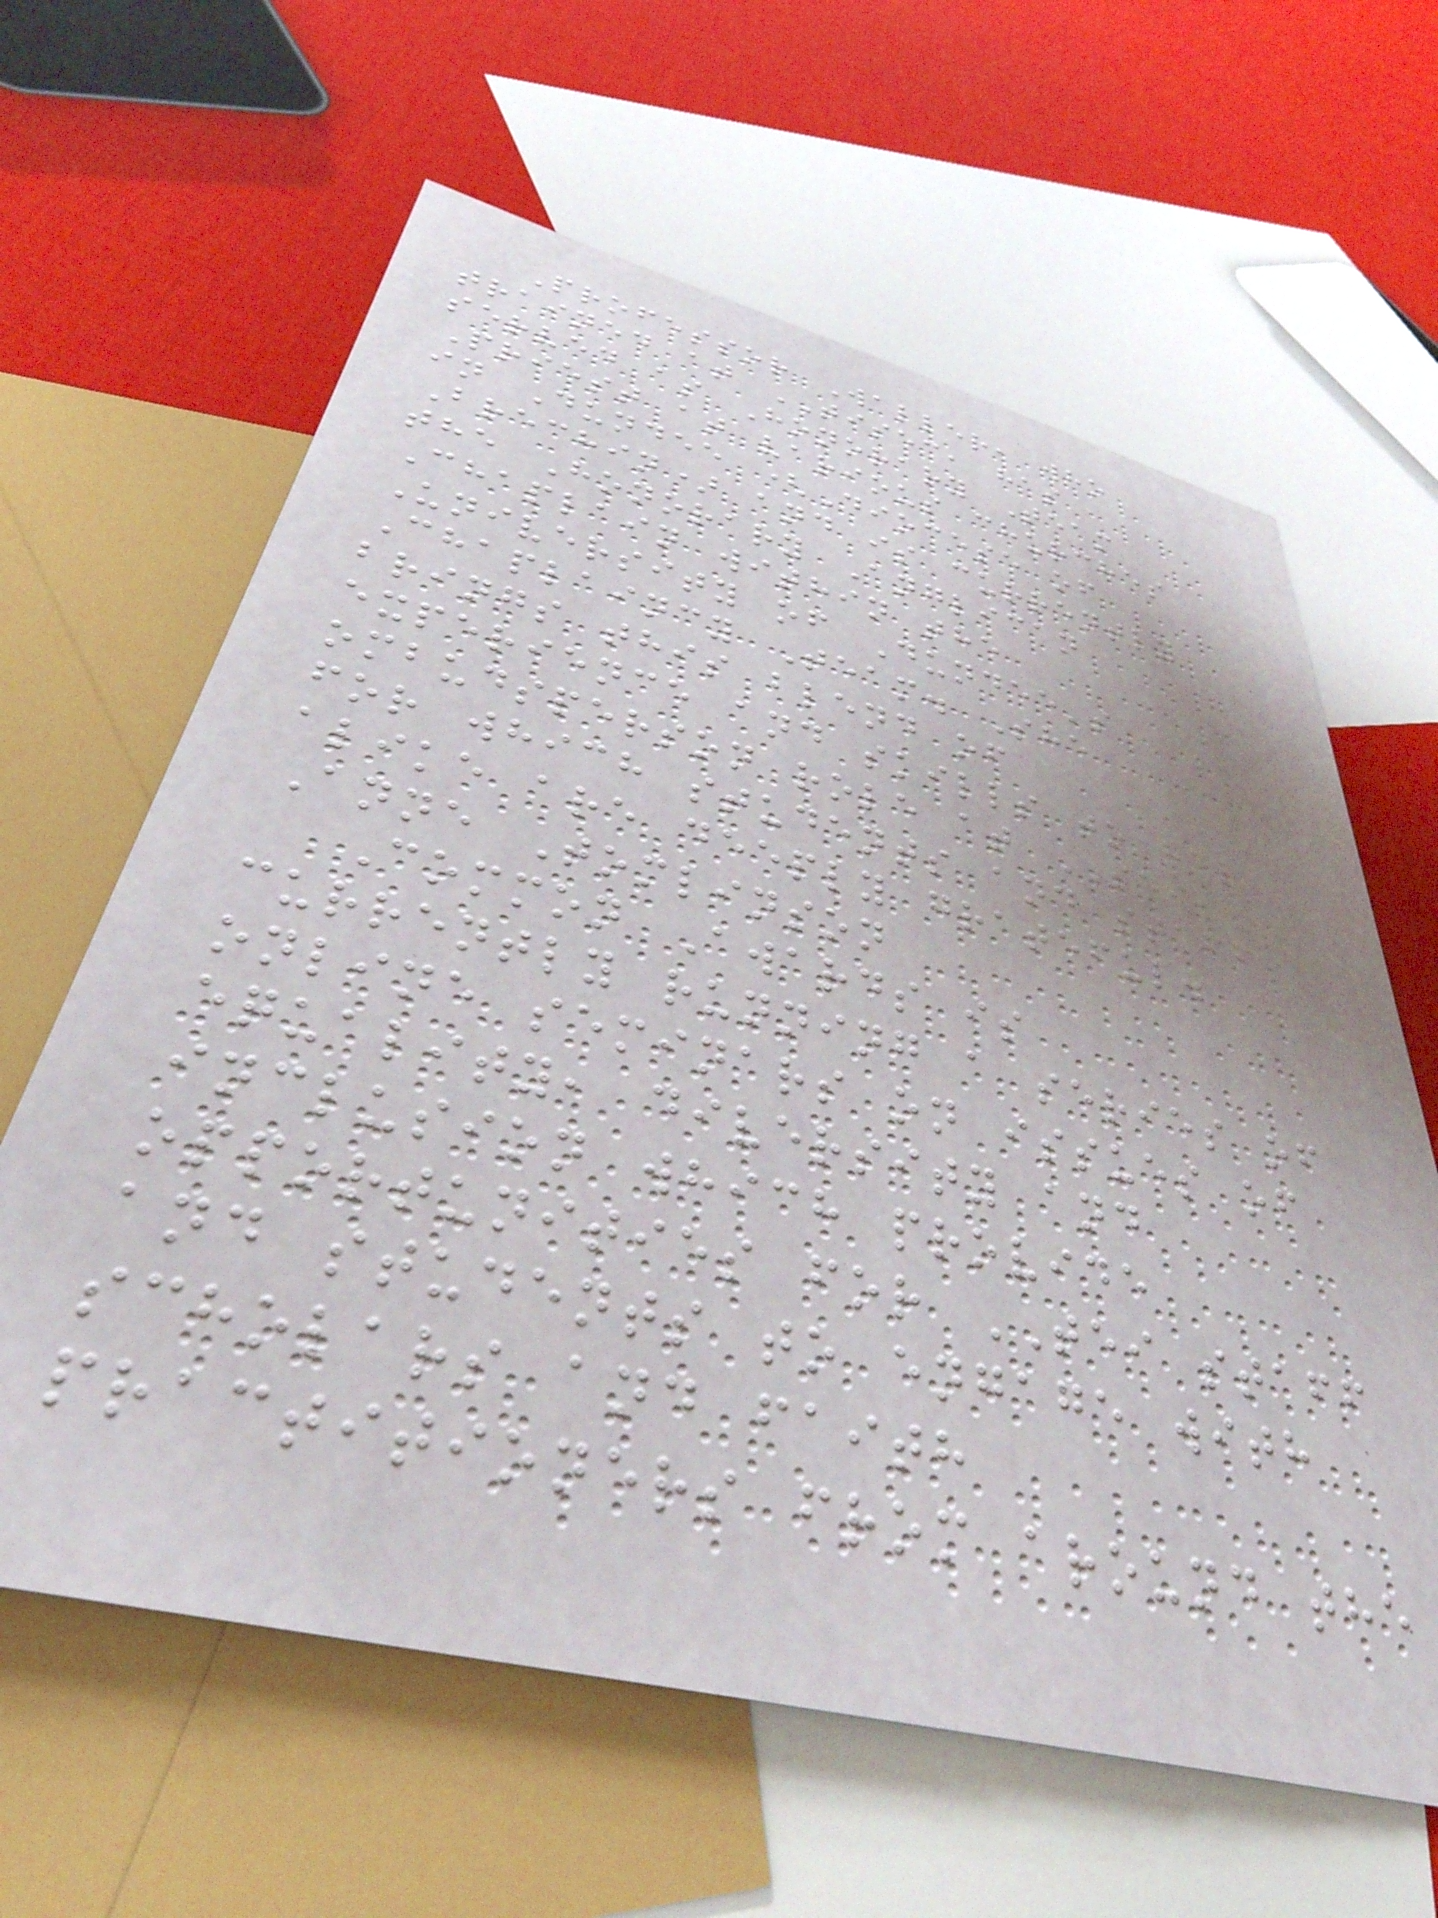Professor Waller, who
trained at TISEC, has
served as Honorary Team
Priest at various churches
in Dundee (Diocese of
Brechin) and is currently
the Honorary Anglican
Chaplain within the
University of Dundee's
Chaplaincy Team. She
brings this blend of
experience and skills to her
ombudsperson role at SEI,
for which students and staff
alike are deeply grateful.
Anne Tomlinson
Common Awards is
currently running a series of
online seminars on issues of
equality, diversity and
inclusion which provide
opportunities for TEI staff
and students to engage with
scholars and faith
practitioners from around the
